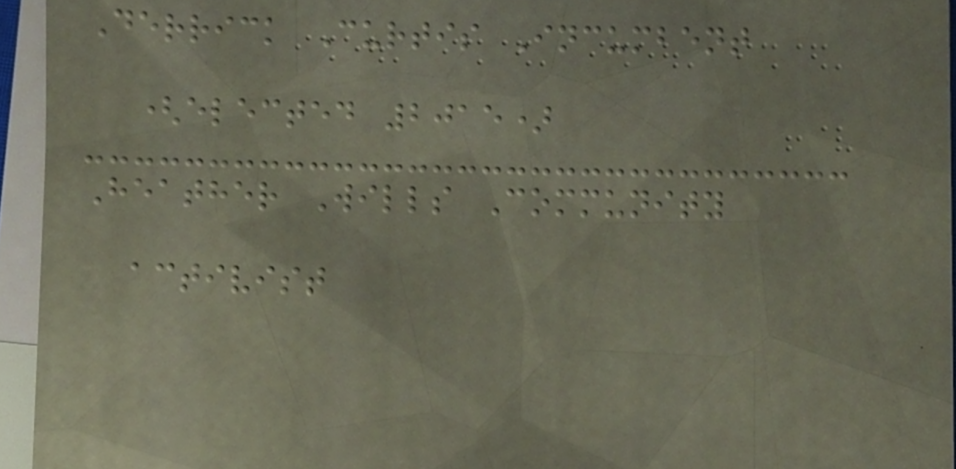Derrick Curtis Incumbent
(elected 2015)
Heather Wills Community
activist
